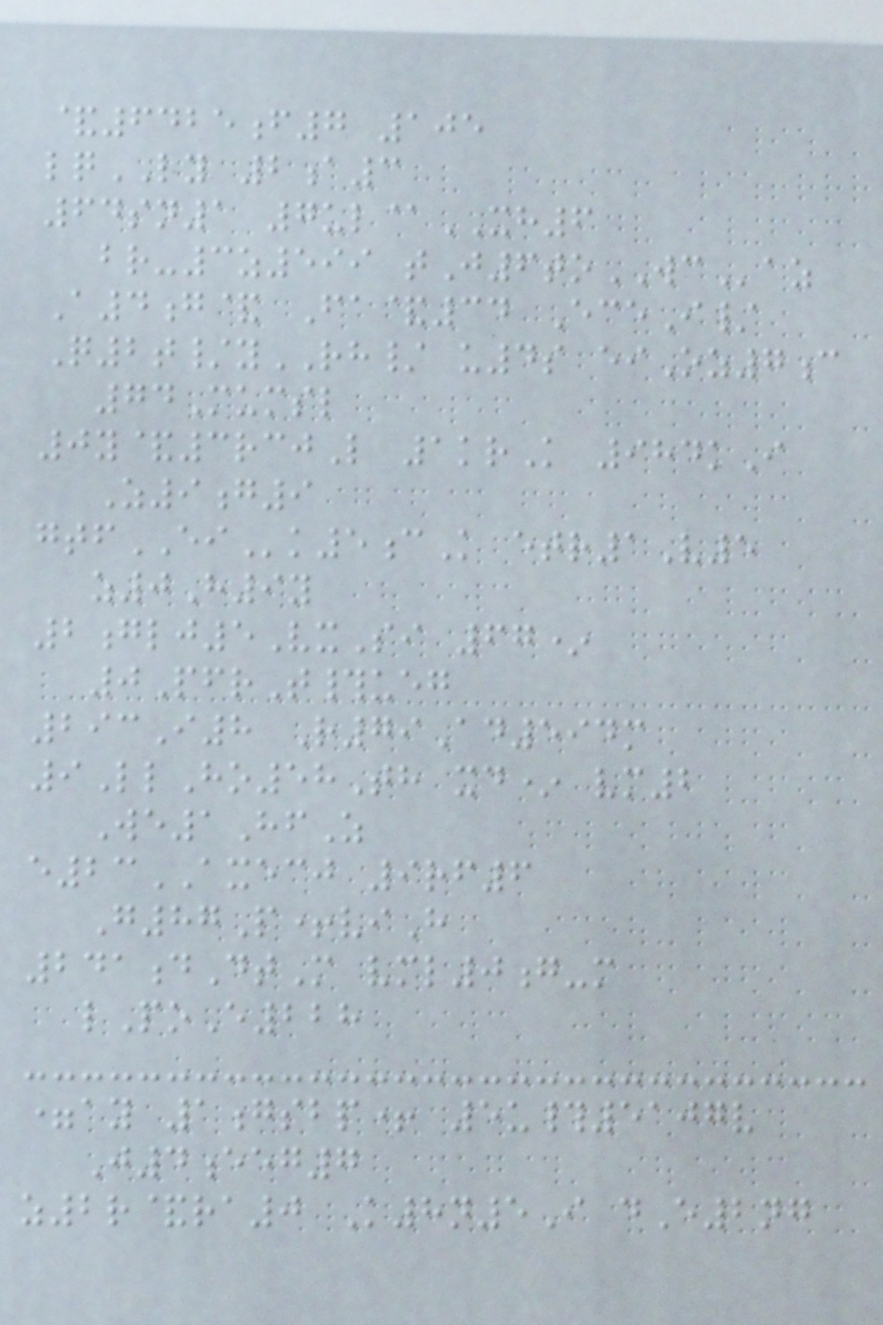&6425f7 105
lqLY 2a3
64sn1 7ul@XH6
br-3z599 tJ6toWCaz
A4g& Fa&34 EceI/
Q2t/yRH/ u4s eiOz7c
74Mumsl
0y&3rcjL 1krK 984kI
Z9g9
gtfEIk5cK etr1V5
z0H9y
2glj5VxSi 67*
0PfrT#ueg
293I8 R79Ad594m
9LlHo58Th xd* vm2
We1HfZ
e23AXECJ 9rf6
G87P+viH
241dDtM vml0g-m
lPoE228
=ay 1gsbp+ 5u#5107v
J4eeg7
z2r&ra0 K8n5I dE2ng
